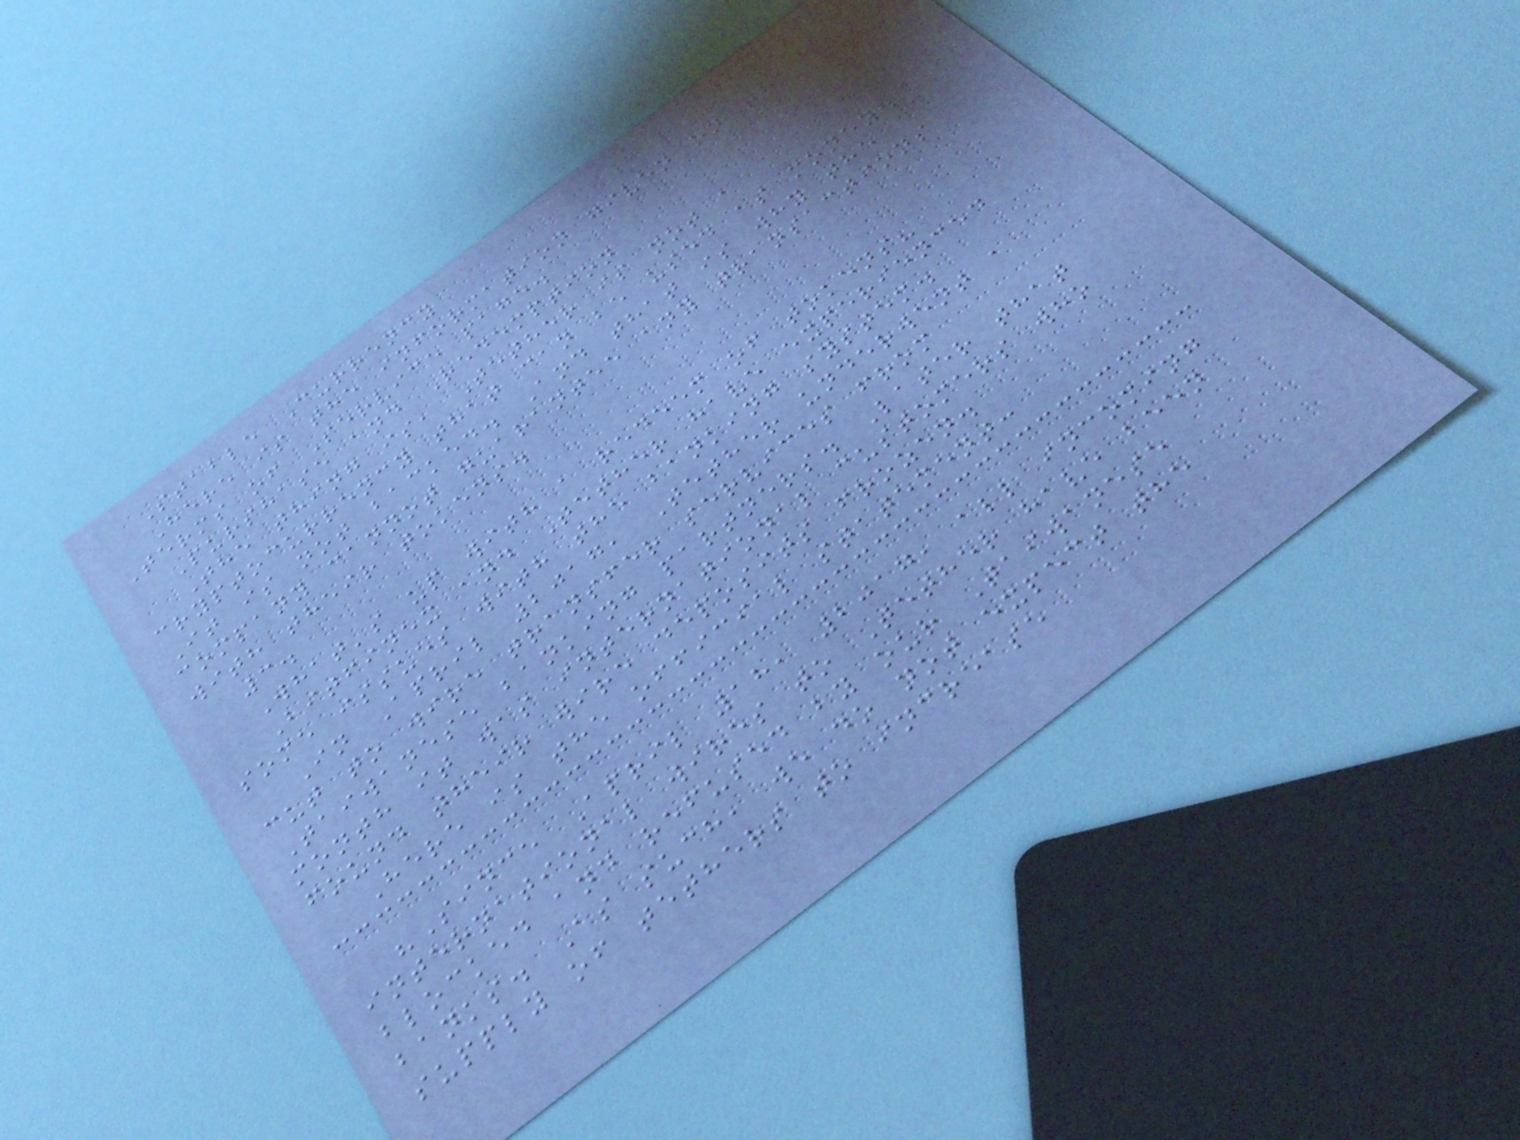Stable Currency
Here is the information given on the
Terms of Service page.
Purshase and Redemption
The thing is, Tether is not a
cryptocurrency that can be used as money.
It is not backed. And that is why the
company cannot guarantee any transactions
with their tokens.
3.
What's up with a redeem of tokens?
Bitfinex and Tether have experienced
some issues with the banking system.
In April 2017, Tether underwent a
cut to wire transfer services from
Taiwanese banking partners. Later that
month it was international customers who
found their wire deposits frozen.
Here is the official statement:
"Since April 18, 2017, all incoming
international wires to Tether have been
blocked and refused by our Taiwanese
banks. As such, we do not expect the
supply of tethers to increase
